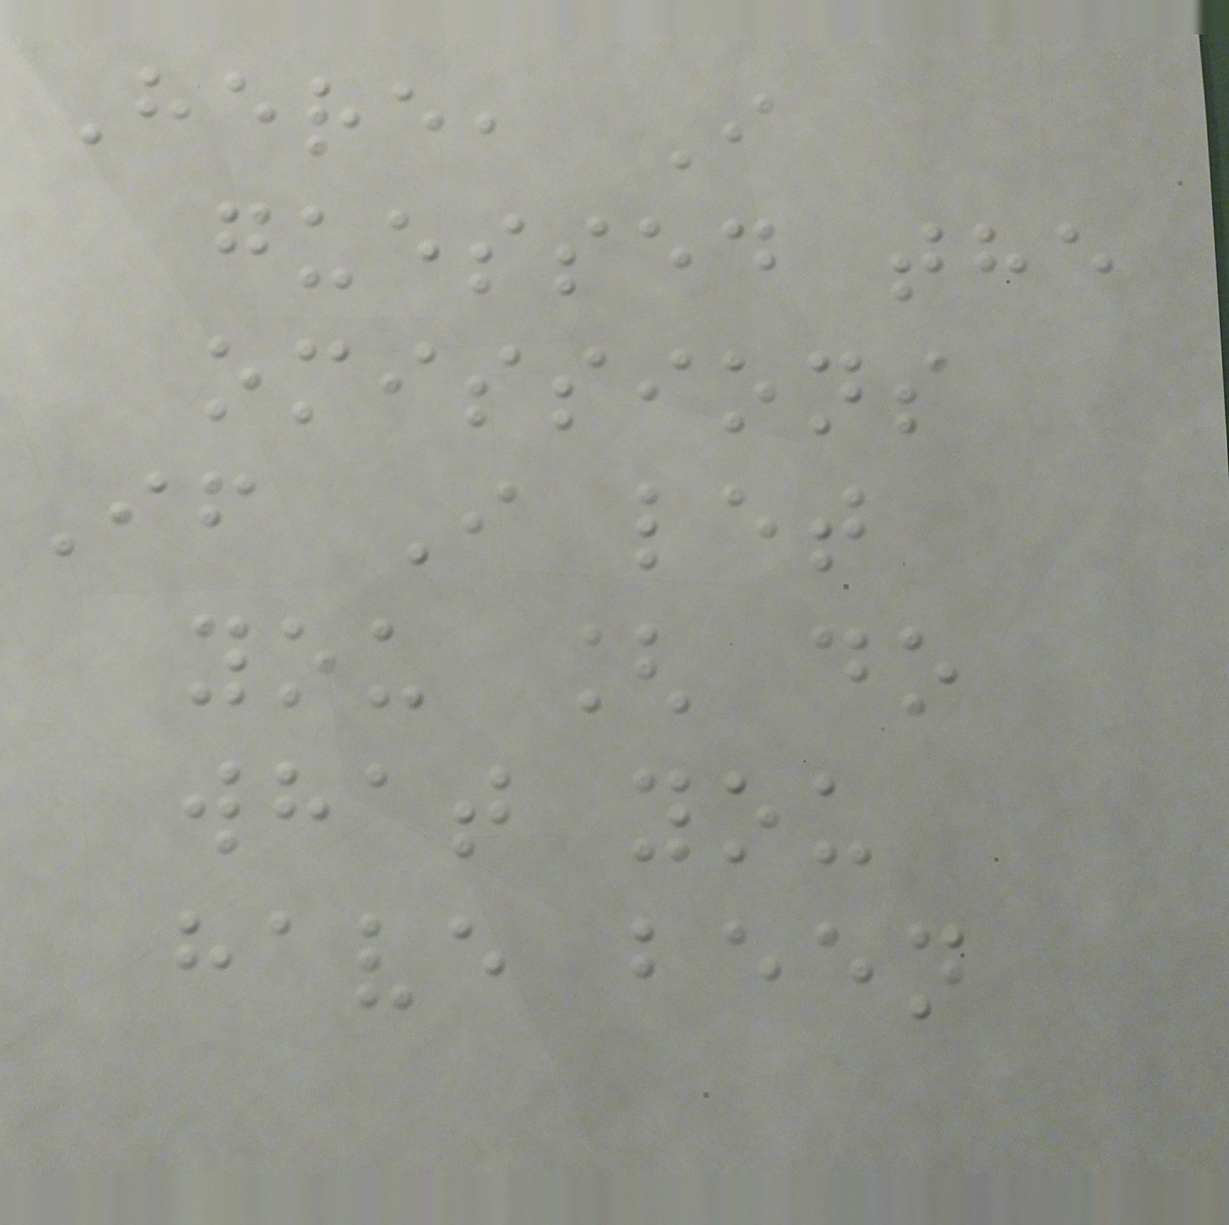Here, I
guessed the
omissions
If I let
you [ do
what you
have been
